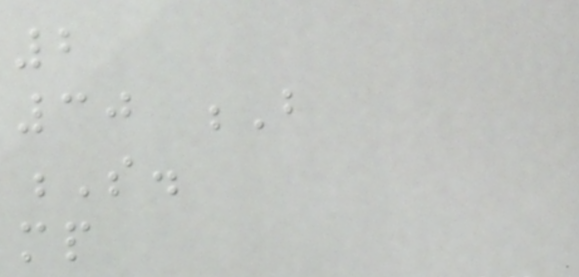2
30 B
S.
mp
